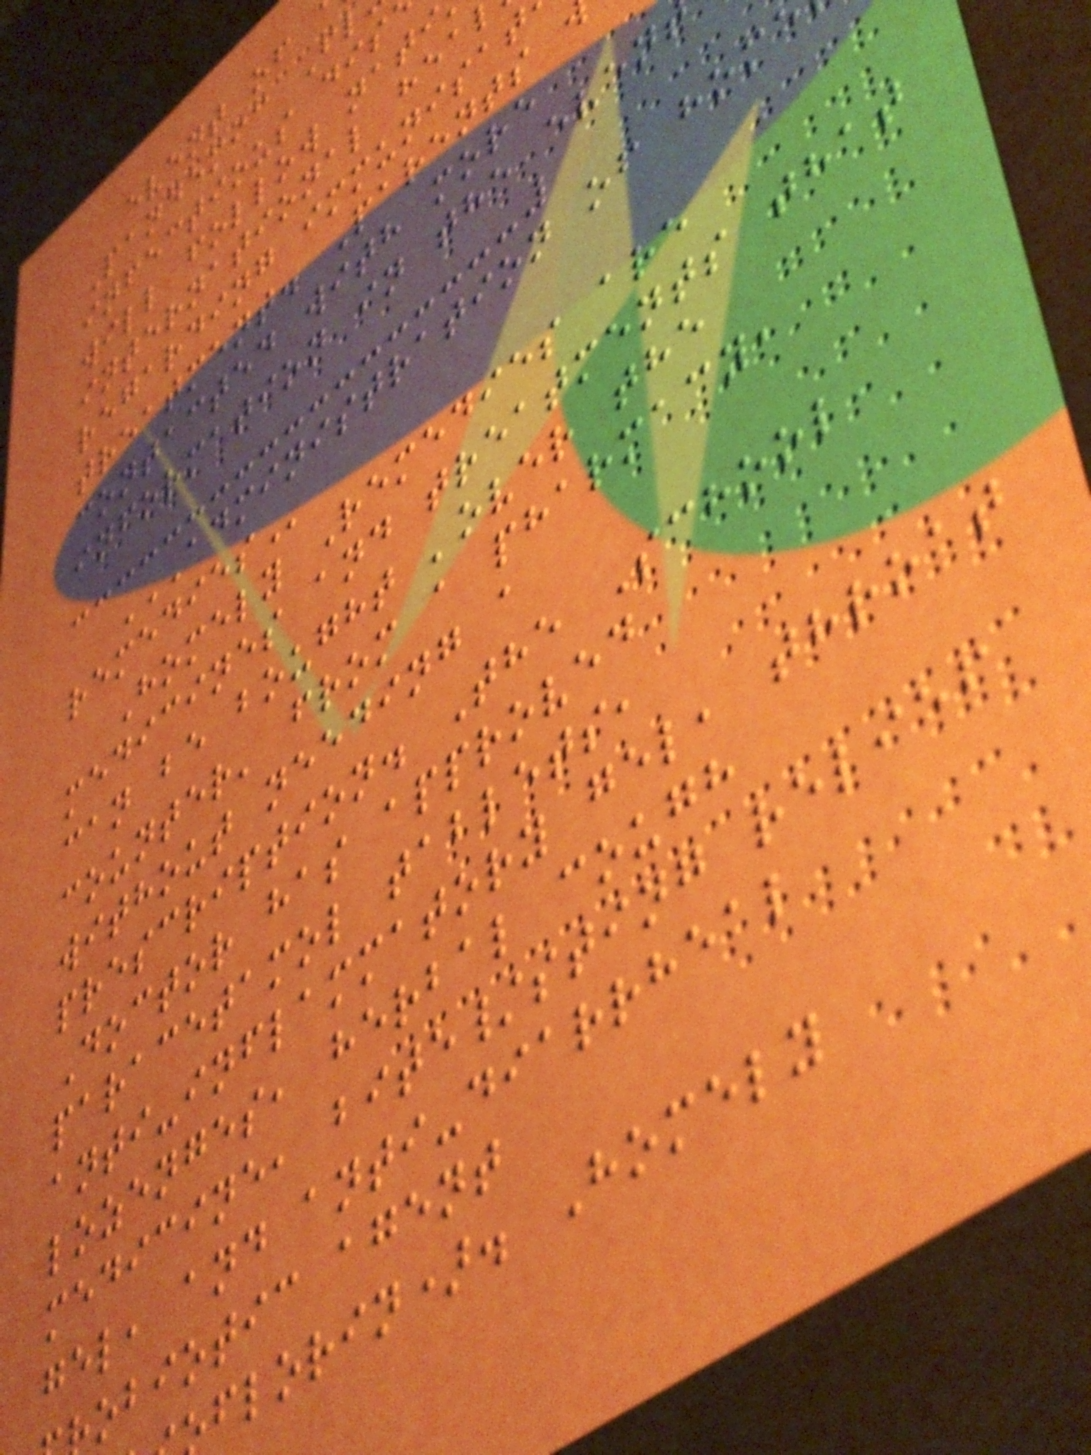event of
Pandemic Fl
infectious dis
will follow nati
international hea
regarding immunisat
treatment. Parents
contacted with more
information in the even
Homely Remedies are
medicines and treatments that
can be bought 'over the
counter' from a pharmacy,
without needing a
prescription. The School
Doctor has approved
paracetamol tablets,
anti-inflammatory gel, throat
lozenges, herbal cough
medicine, bite/sting relief
gel, and anti-diarrheal
obiotic agent
florin). Homely
